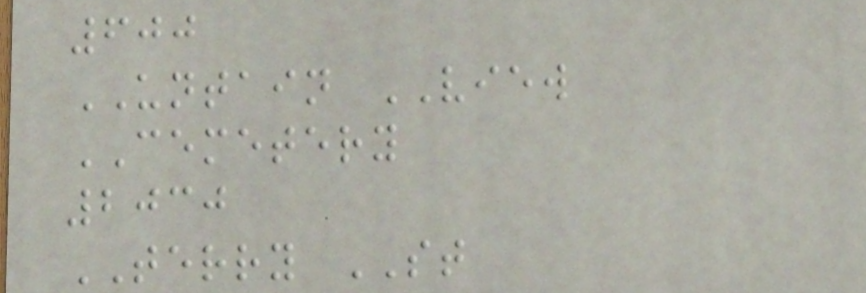600
UNTAIN VIEW
CEMETERY
2030
TERRY ST
